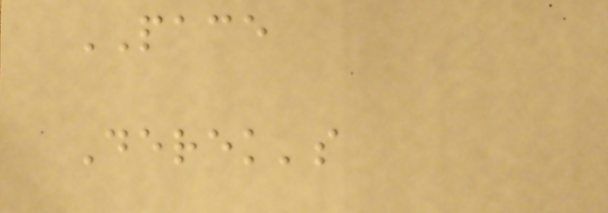PACE
Derek's
